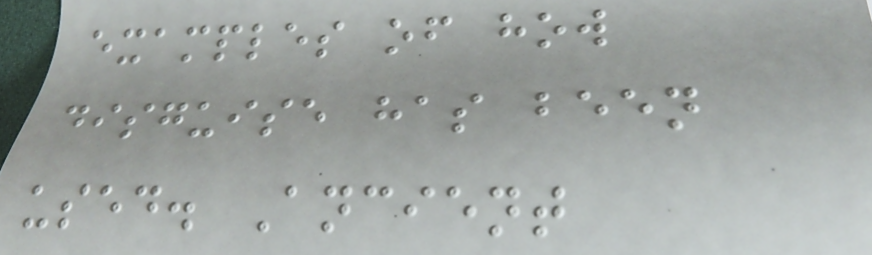examples of how
disguise has been
used. Ancient
